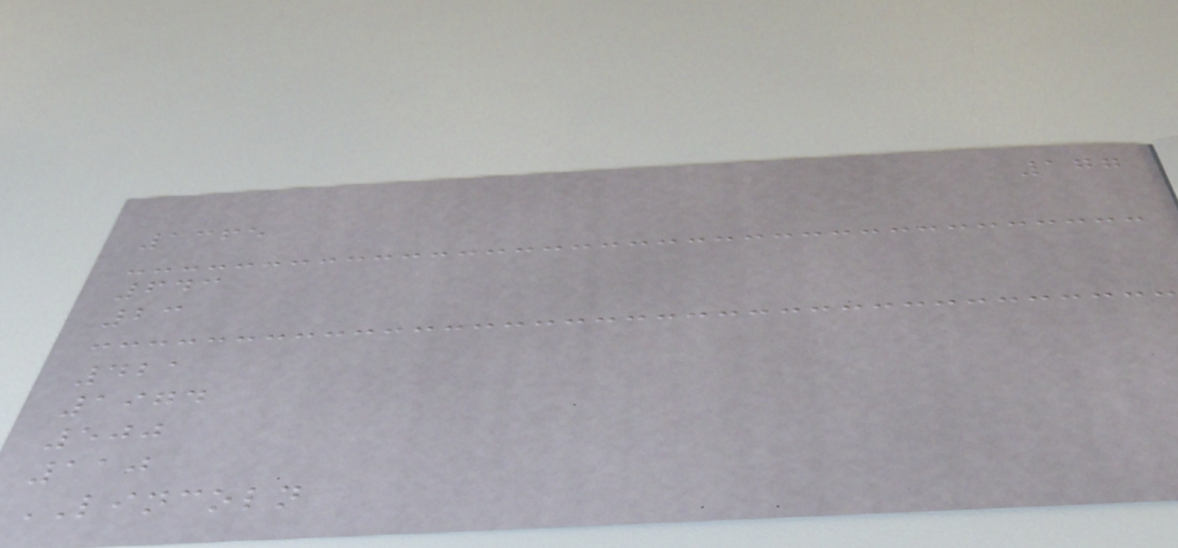177
1365
643
23
421
1974
500
110
LINCOLN
